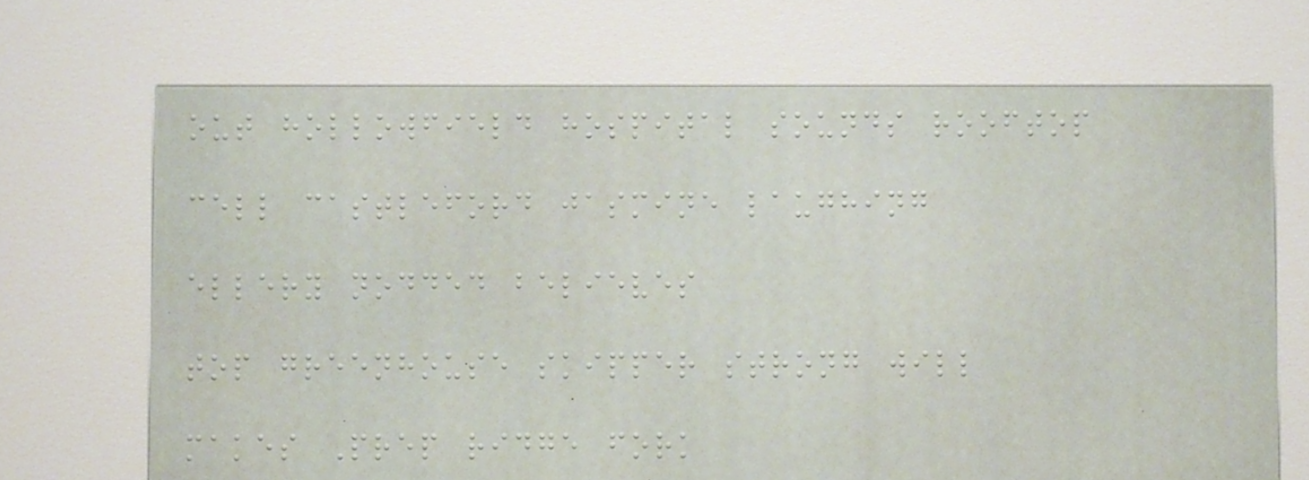out hollowfield hospital sounds rooftop
cell castleford jasmine laughing
ellery nodded believes
top greenhouse skipper strong will
makes Prep ridge fork
